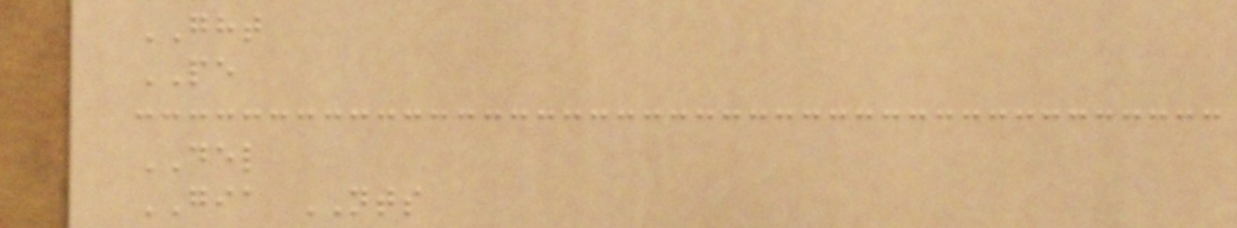GHT
PE
DEL
GIA NTS
